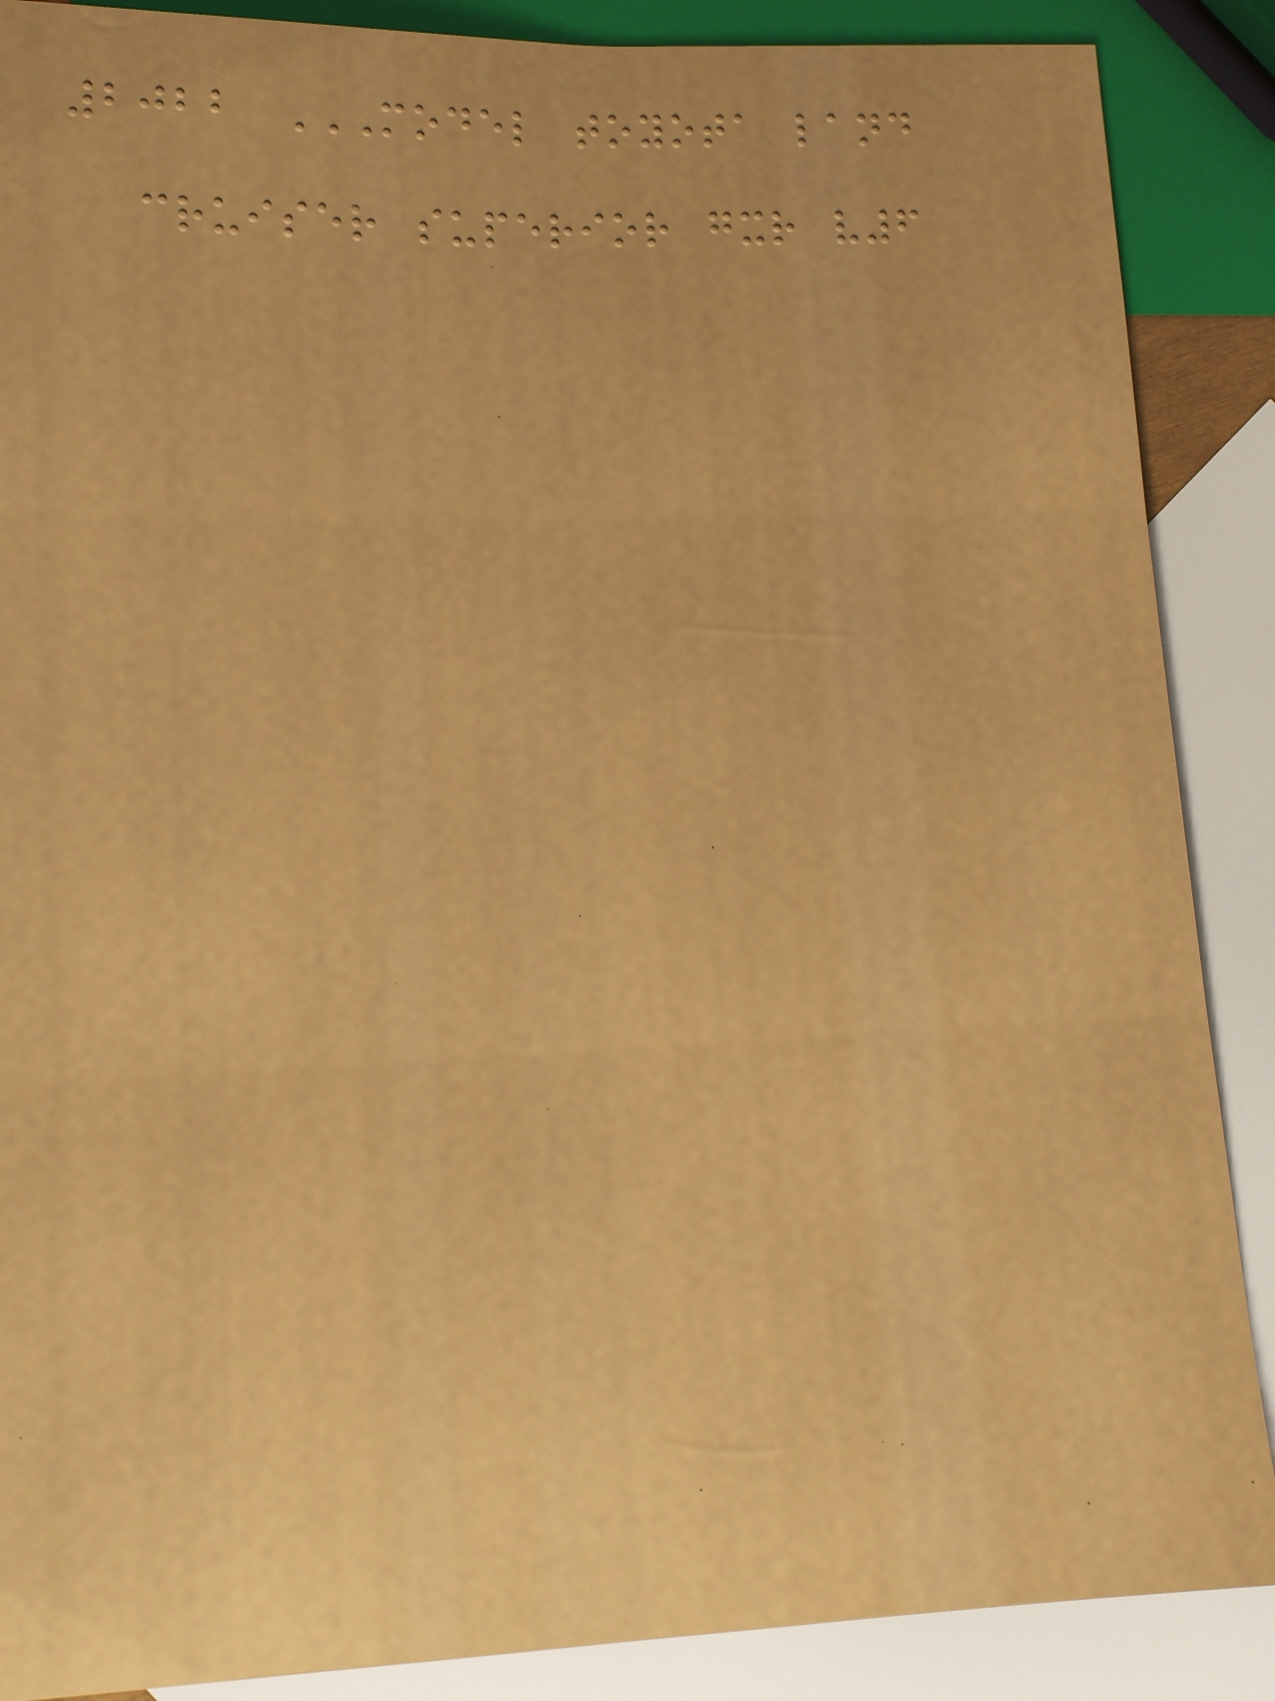2022 MODEL TOYOTA LAND
CRUISER SUPERIOR GXR V6
